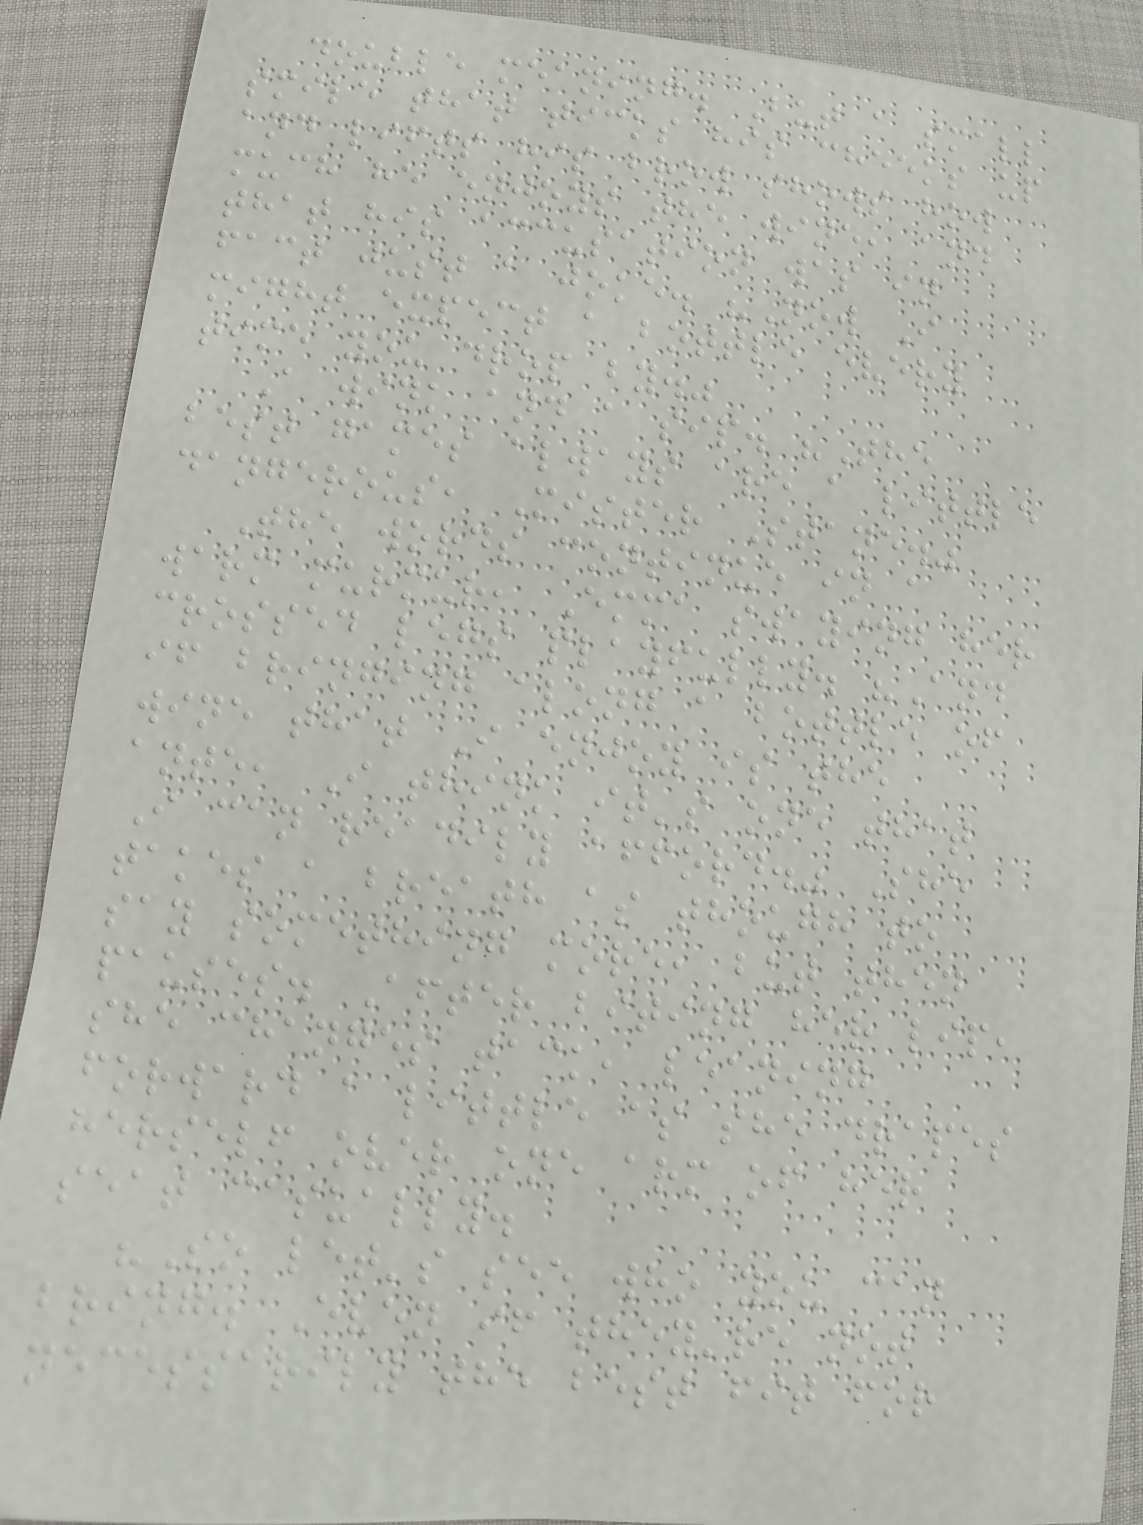double meaning. But a small
smile that ticks his cheeks up
and lifts his brow shows how
much he enjoys the wine, and
that his accusation was in
fact just a joke. "Now I
might expect a bottle every
time you drop by."
A wink and a sip. "The
best games always are a little
dangerous, Mister Stane."
The words continue in a
warm murmur, Emma swaying her
crossed legs playfully. "And
if bringing along a bottle of
wine that I enjoy is the
ante, I think it's one that
I can readily afford." She
takes a breath as though to
say something more, but then
pauses. After biting her lip,
she changes tack, leaning
forward a little as she drapes
herself over one arm of her
seat casually.
"So let's see who you can
bring. Even if they're not
necessarily the best fit for
